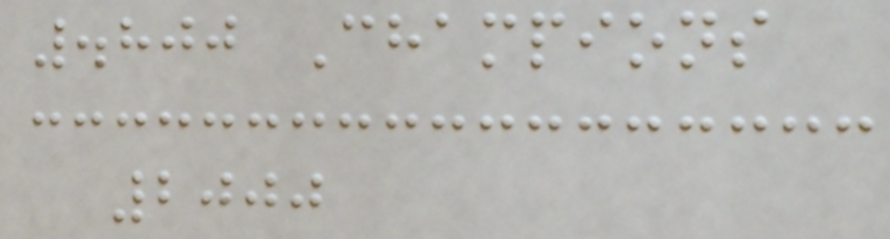.800 Champions
2000
